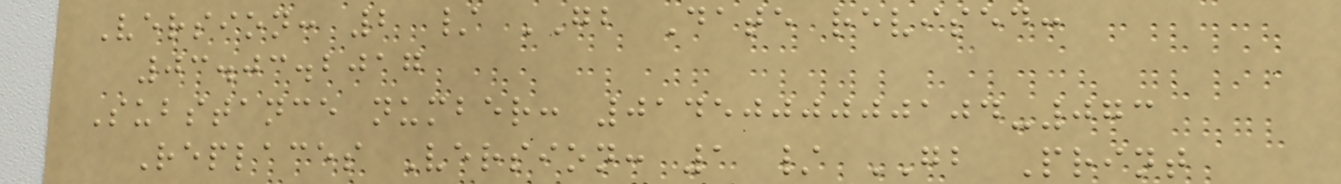Version: 2 / GB Date revised:
03.03.2017
Substance number: 0145000000104-073
Replaces Version: 1 / GB Print
